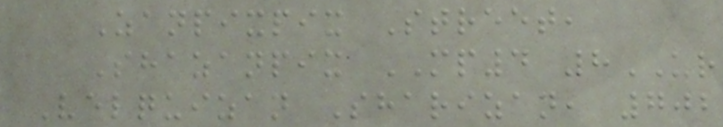Zanpixpix Street,
Shazanpix MP4 8UR
Velquizan Sharizan, 702
